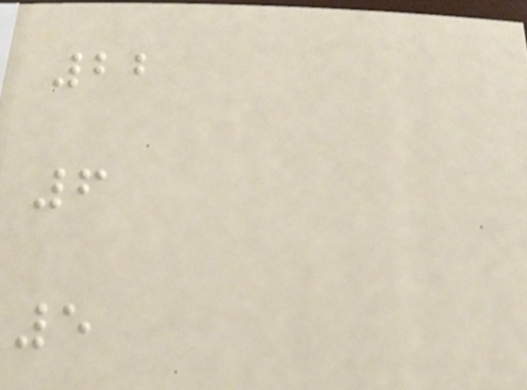22
6
5
